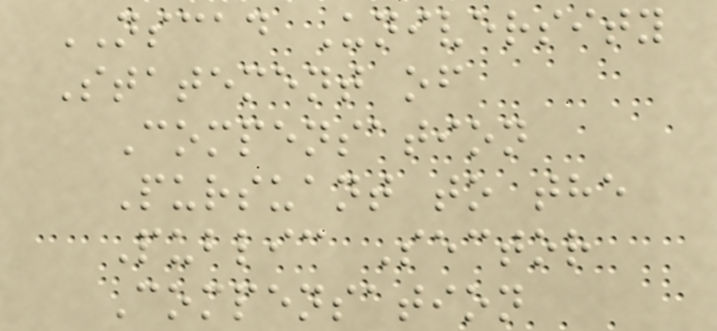NSCAD University
Statement of
Compensation
Pursuant to the
Public Sector
Compensation
